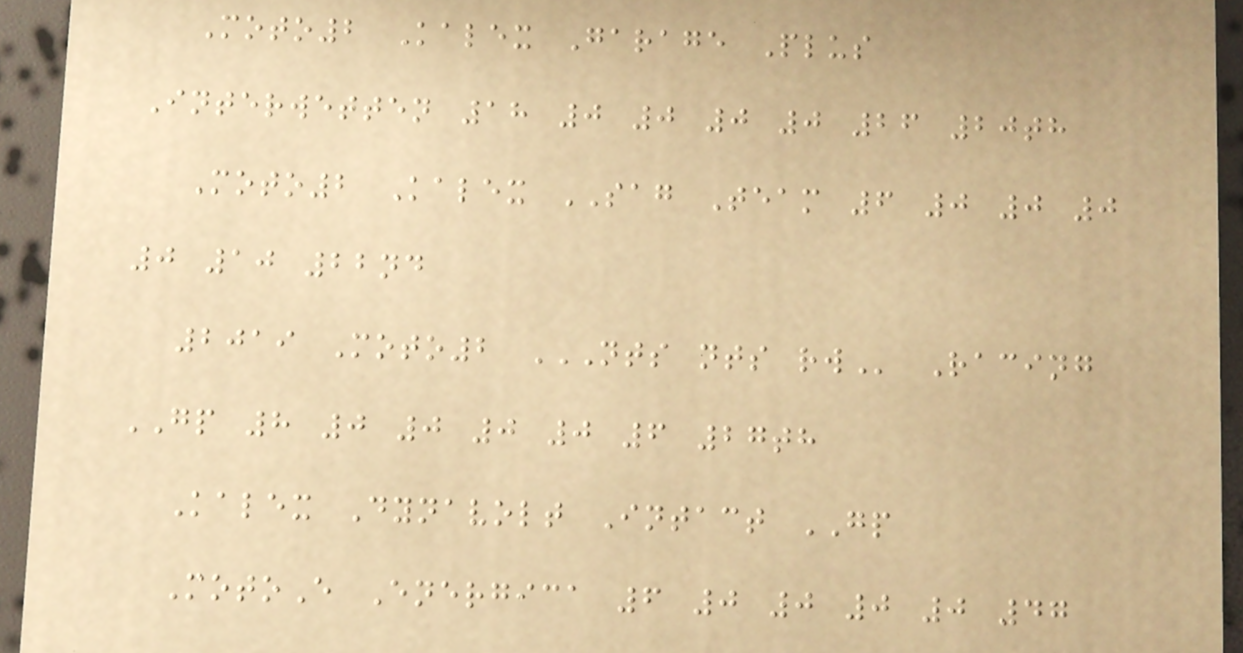Moto2 Kalex Garage Plus
Interwetten 18 0 0 0 0 26 20th
Moto2 Kalex SAG Team 6 0 0 0
0 10 22nd
2019 Moto2 NTS NTS RW Racing
GP 8 0 0 0 0 6 27th
Kalex Dynavolt Intact GP
MotoE Energica 6 0 0 0 0 47
